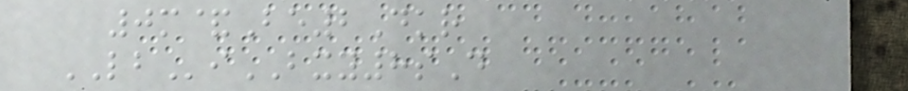0m&Be2Dkr
LBiBXY8sD
